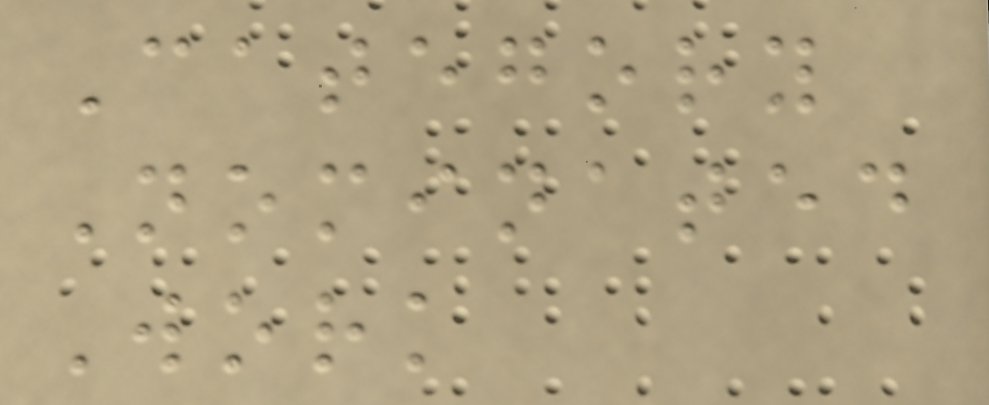Category
Nominated
Work
